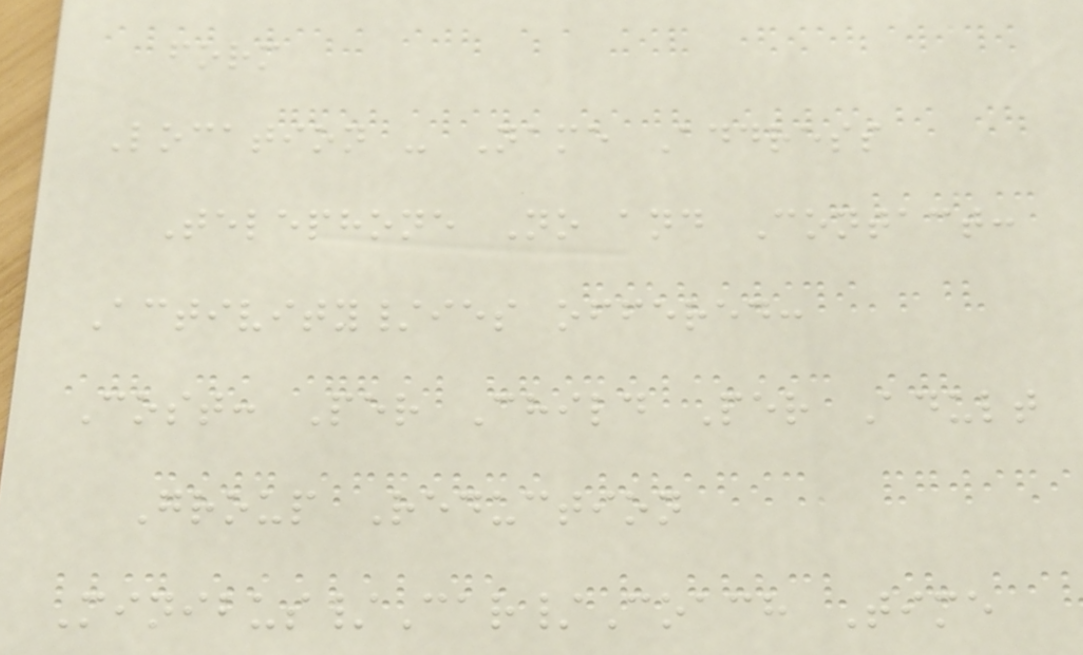form
Location - Name Address
Telephone No and Contact:
Activity/ies offered:
Cost: Per Child Per Adult
Group Reduction
Minibus/Car/Coach Time
